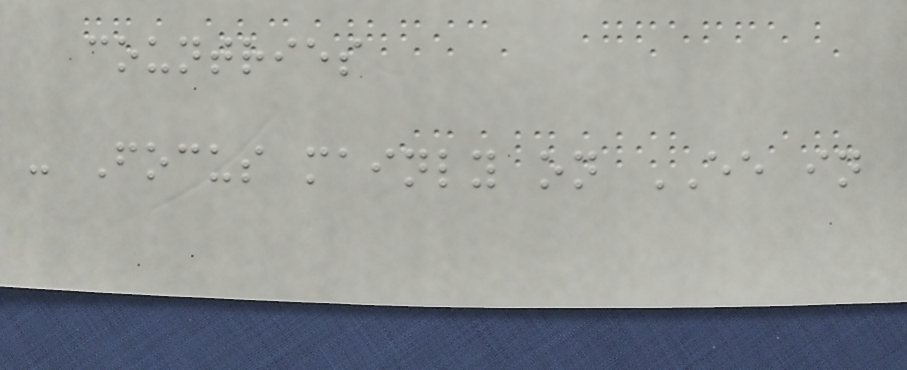countries
- Focus mainly on EE in
